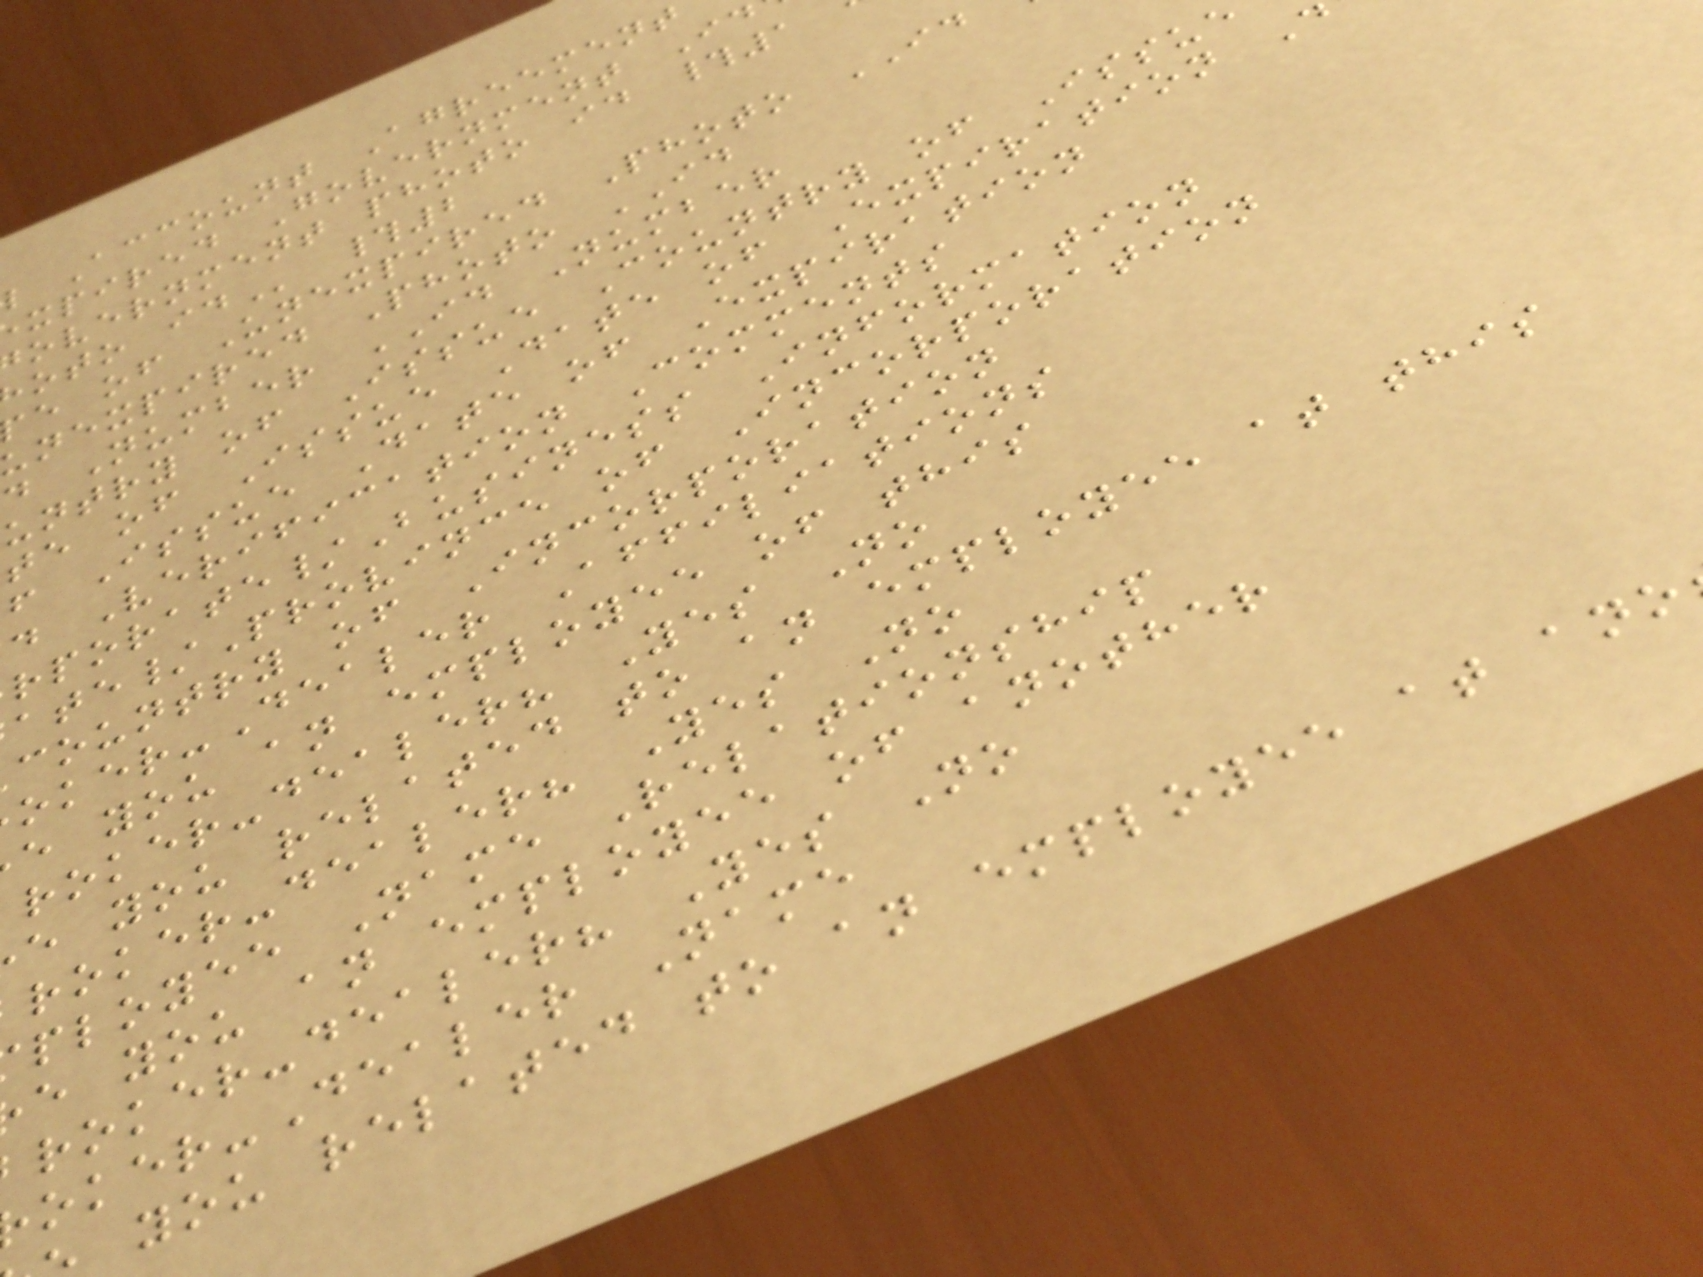Account Agreement
xpired Government Id
overnment photo id #1
e of Unexpired Photo ID
unexpired Photo ID
d Number ID Number
untry of Issue Country of Issue
te of Issue Date of Expiration D
f Issue Date of Expiration
d Verification Comments
rporate/Business Information
ate/Province of Incorporation
country of Incorporation
oker-Dealer Affiliations
e you an employee of this
roker-dealer? Yes No
e you related to an employee at this
roker-dealer? Yes No
ployee Name Relationship
e you an employee of another
roker-dealer? Yes No
oker-Dealer Name
you related to an employee at ano
